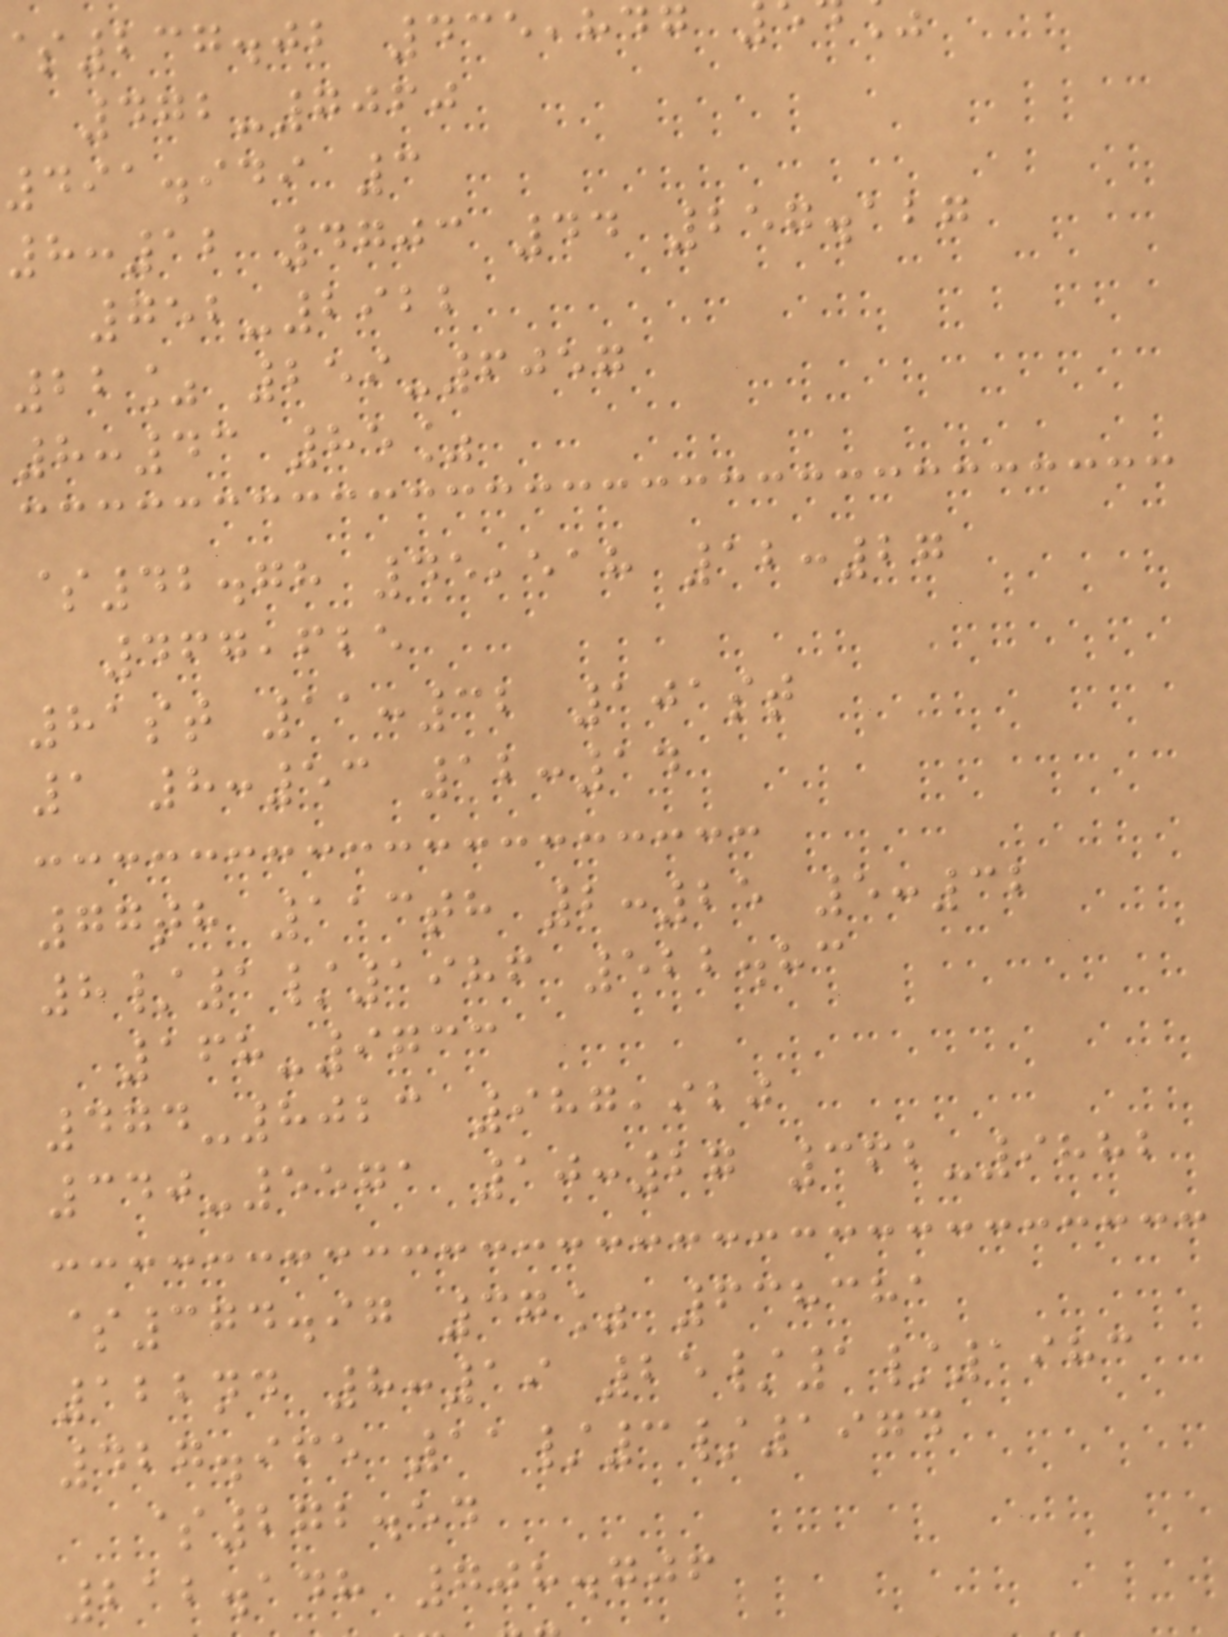237.02 435,847
472-7060
491.949 3
8:12 4703 44 257.127
752-2922
22% 259-6057
8:43 85%
$42.78 45,518 12:27
467,625
81st 11:32 101st
1 8:53 12:14
77th 113th 2:25 5:32
8/1/1986 522.83
168-9733
474-8023 987,920
340-5571 10:27 362-9882
$374.97 37% 638381
122nd 8:19 25/1/1983
427.965 11/3/1974
$272.54
212.148 708.706
